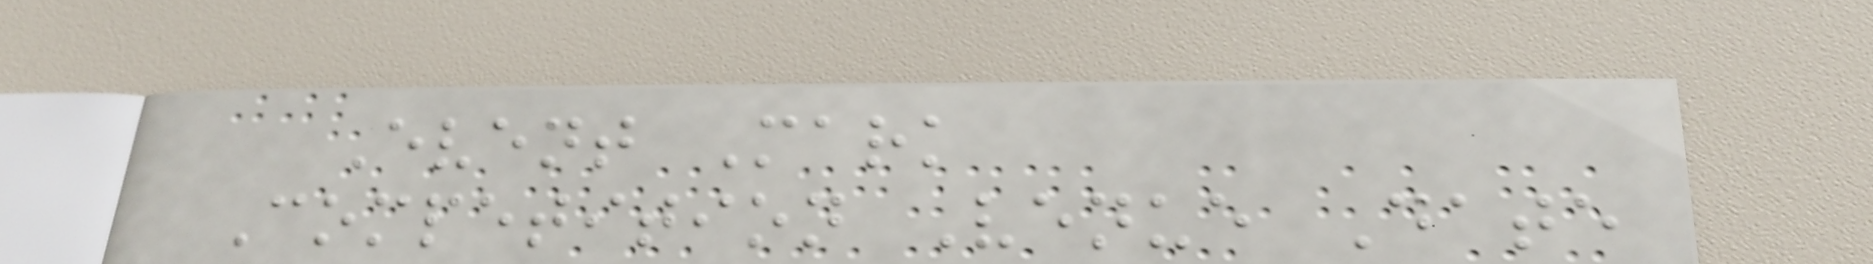Event Mark
Competition Venue Date
